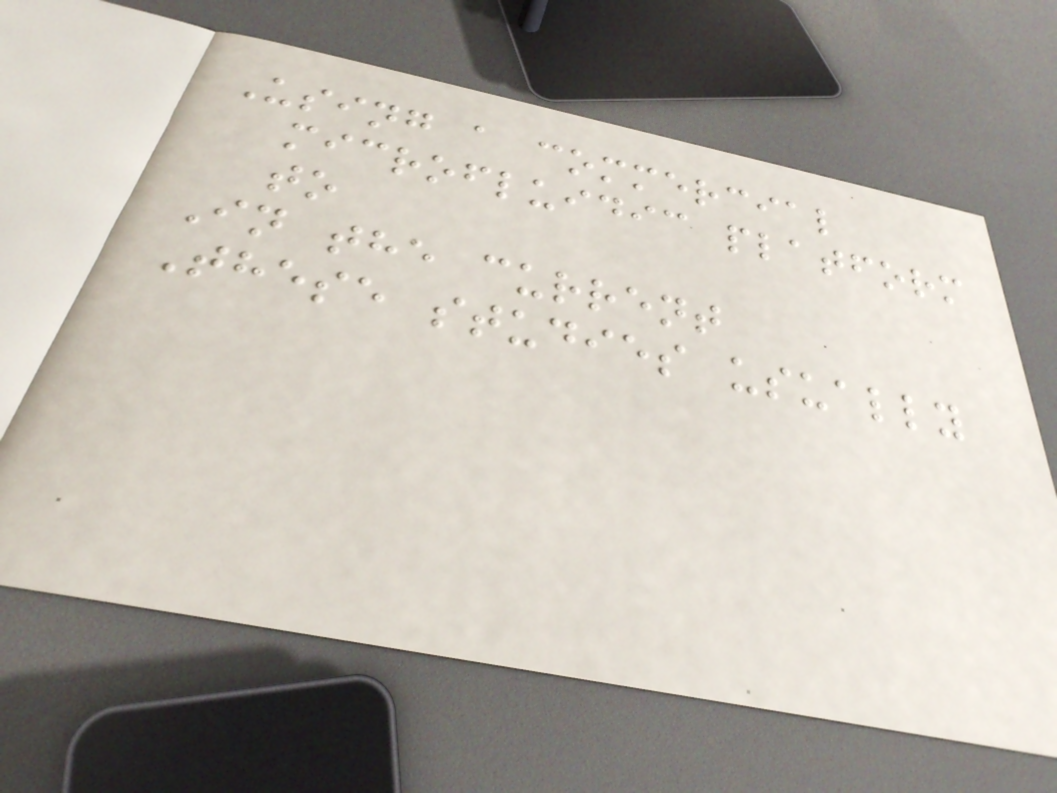Using a commercial
microfluidic platform
to
In the current
These studies usually
